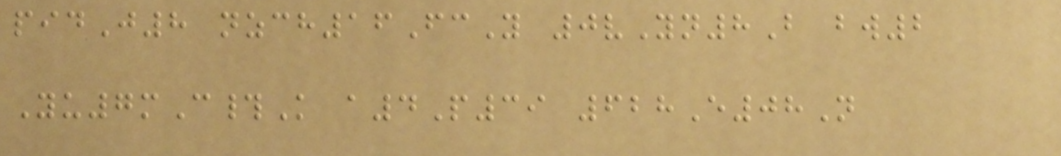pidJ8 nzch16FcY 0vYn8B bw2
Yu7mC#K a4P39 628E08N
